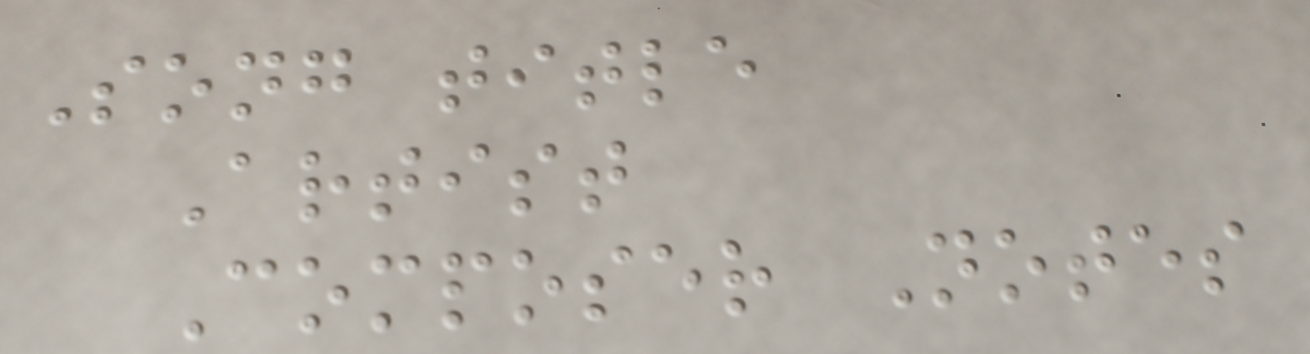Song title
Artist
Composer Notes
